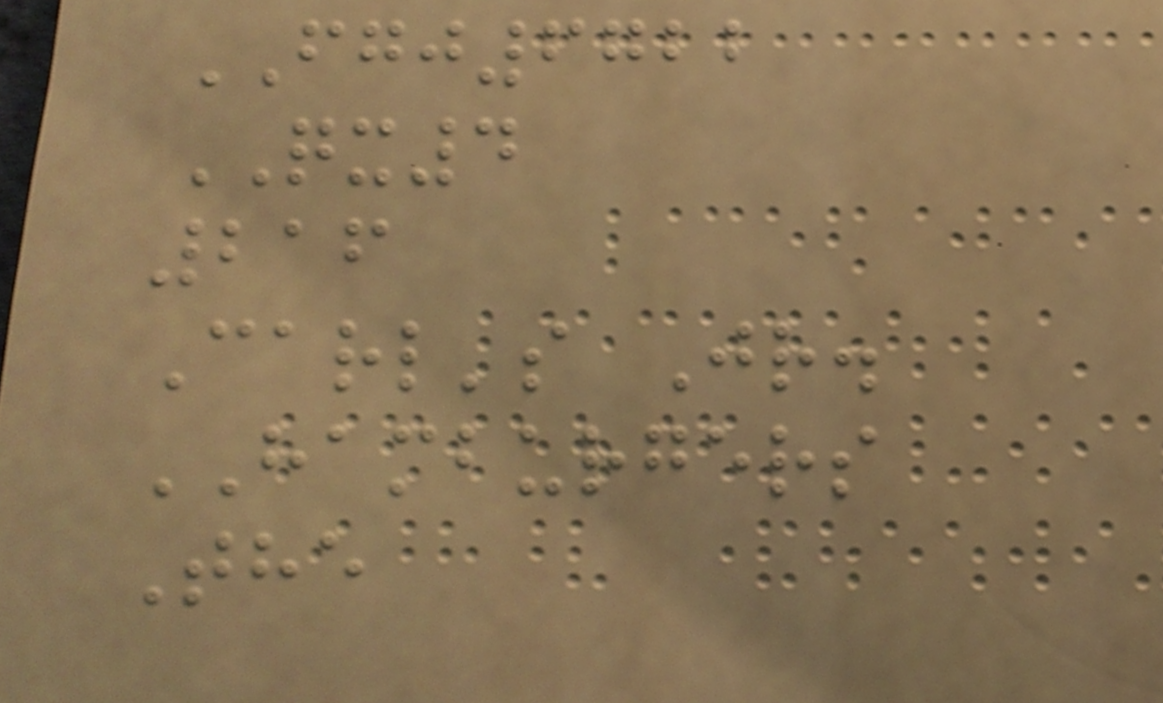FGJ6722
QX4
216
Carl's Jr.
HAMBURGERS
The
